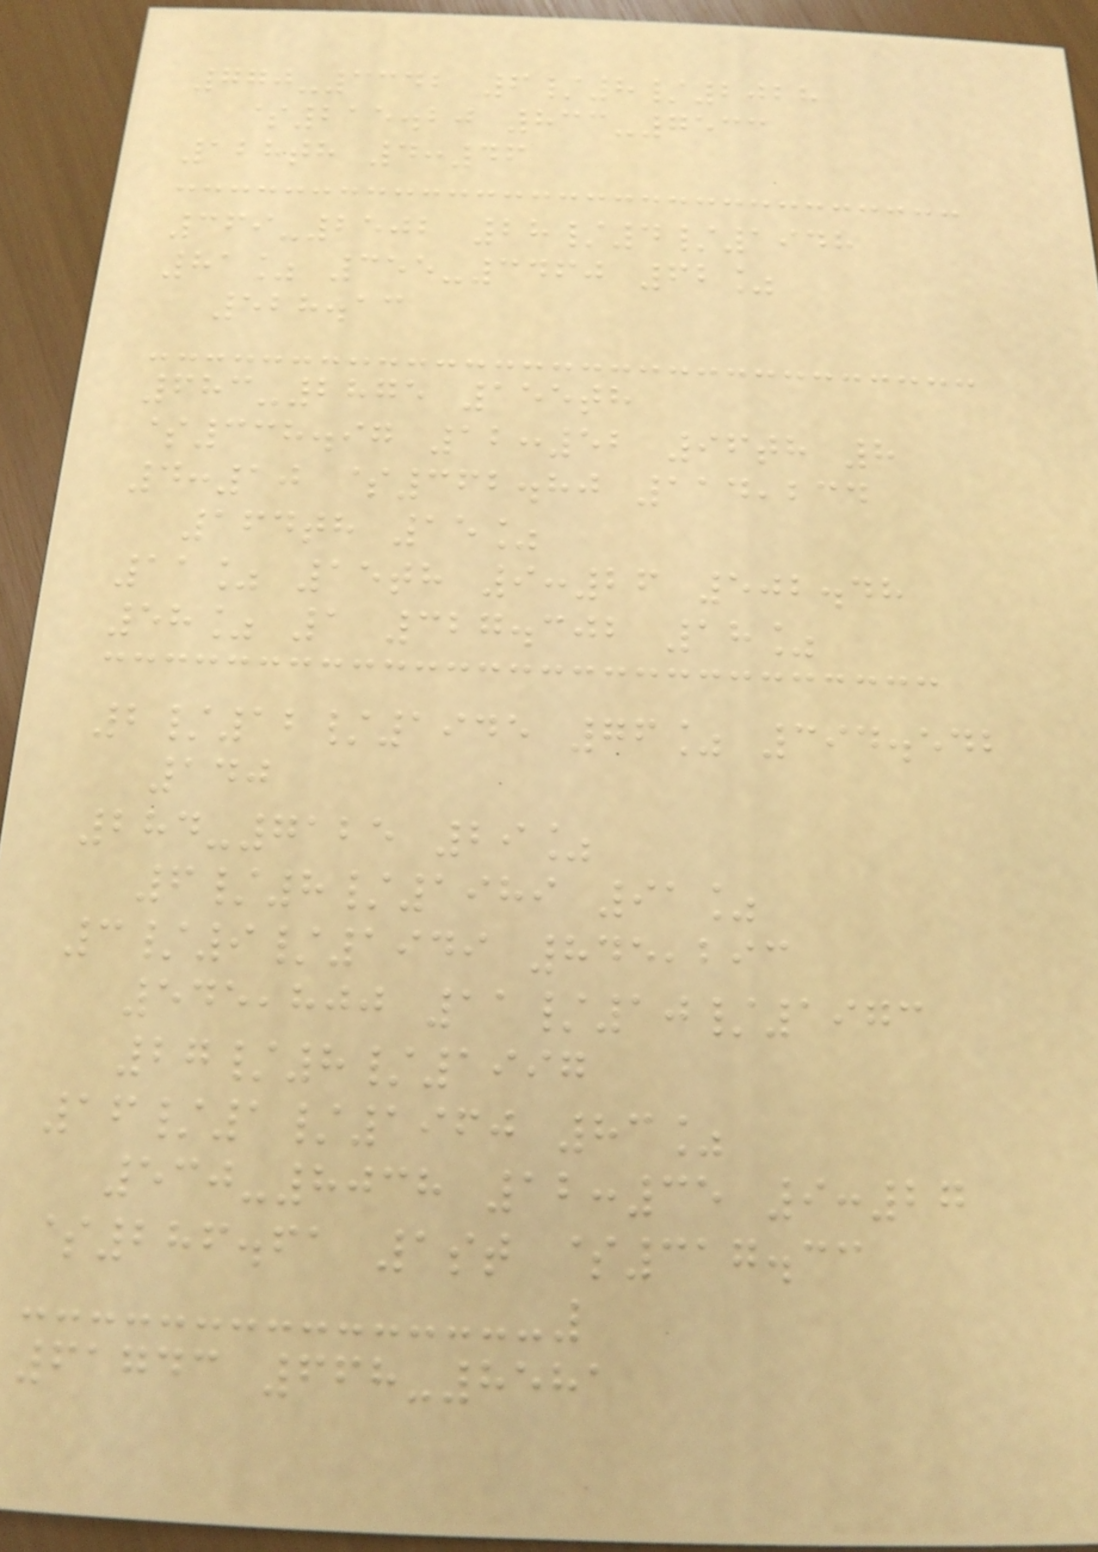770-3342 6/8/2028
$215.20 833-7533
128th 4:46
369-2502 28/4/1948
81% 355-3460 62%
528.13
683-2875 155th
$338.97 12:52 96th 8
4:10 $362.80 114,234
164th 15%
11% 15th 9:26 502.48
58% 1 327.302 18%
2/12/1945 76% 394.542
140
284-7125 29%
6/8/1989 91%
3/9/1949 845,293
545,800 11/10/1973
27/8/1997
16/1/1960 83%
530-8038 12:35 9:27
$286.61 1st $317.33
61743 668-8581
